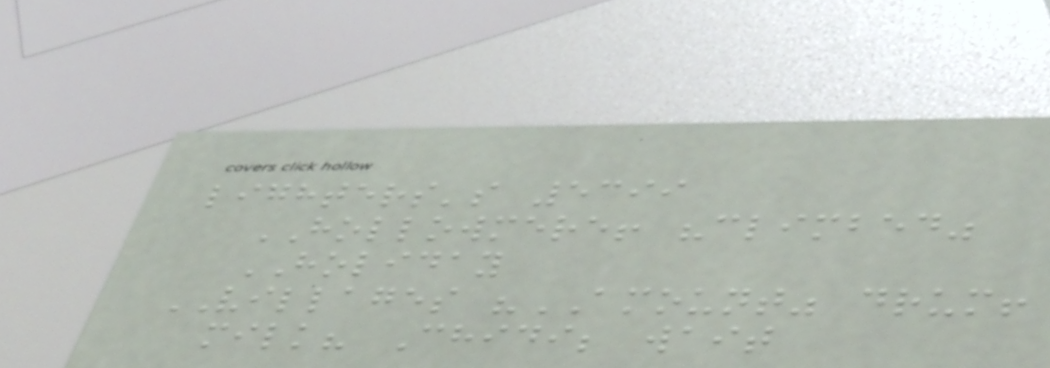lighters's 5399
HOLLOWMERE! "climbed"
HOLIDAY
VILLAGES "AMOUNT" drum!
milk? Chidi; wait
